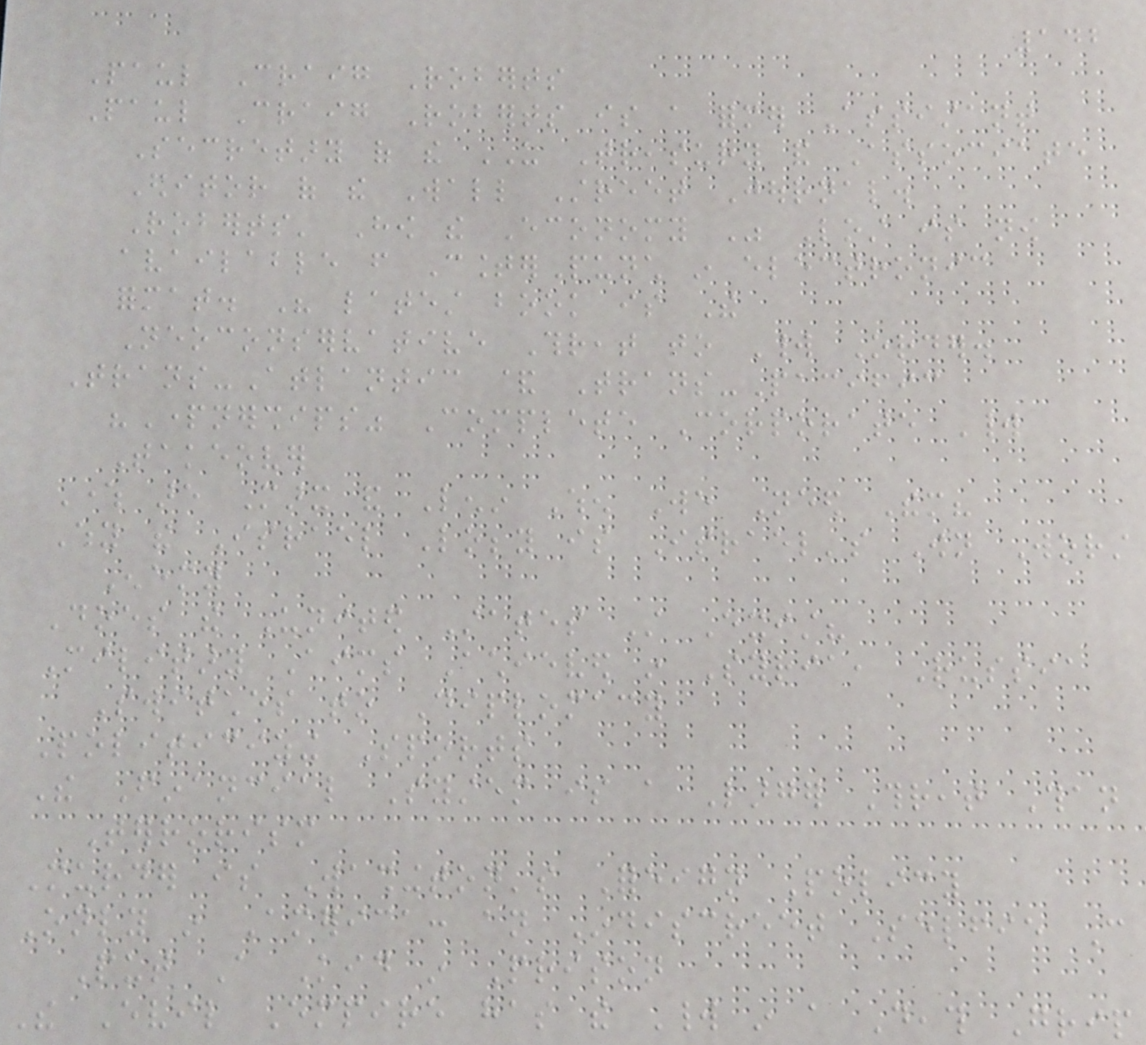142
Paul Craig Roberts
Paul Craig Roberts is a former Assistant
Secretary of the US Treasury and Associate
Editor of the Wall Street Journal.
Roberts' How the Economy Was Lost is now
available from CounterPunch in electronic
format. His latest book is The
Neoconservative Threat to World Order.
Trans-Atlantic & Trans-Pacific
"Partnerships" Complete Corporate World
Takeover
Where are Marx and Lenin When We Need Them?
Why the Israel Lobby is Israel's Own Worst
Enemy
Does the United States Still Exist?
Military Aims Achieved in Syria, Russia
Switches to Diplomacy
Politicizing Sports
The Financial System is a Larger Threat Than
Terrorism
Murder is Washington's Foreign Policy
Only in America: an Indiscreet Selfie Can
Put A Kid in Prison
The Evil Empire has the World in a Death Grip
